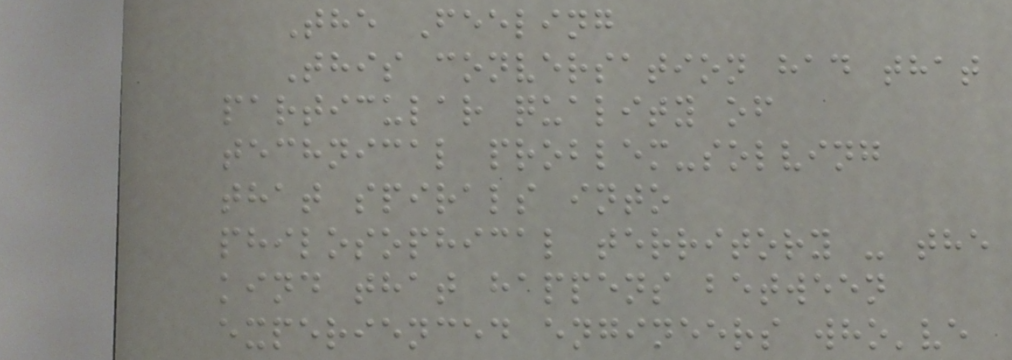The Feeling
This conversation had that
particular quality of
technical problem-solving
that spirals into
philosophical territory - the
kind that happens between
experienced engineers who've
